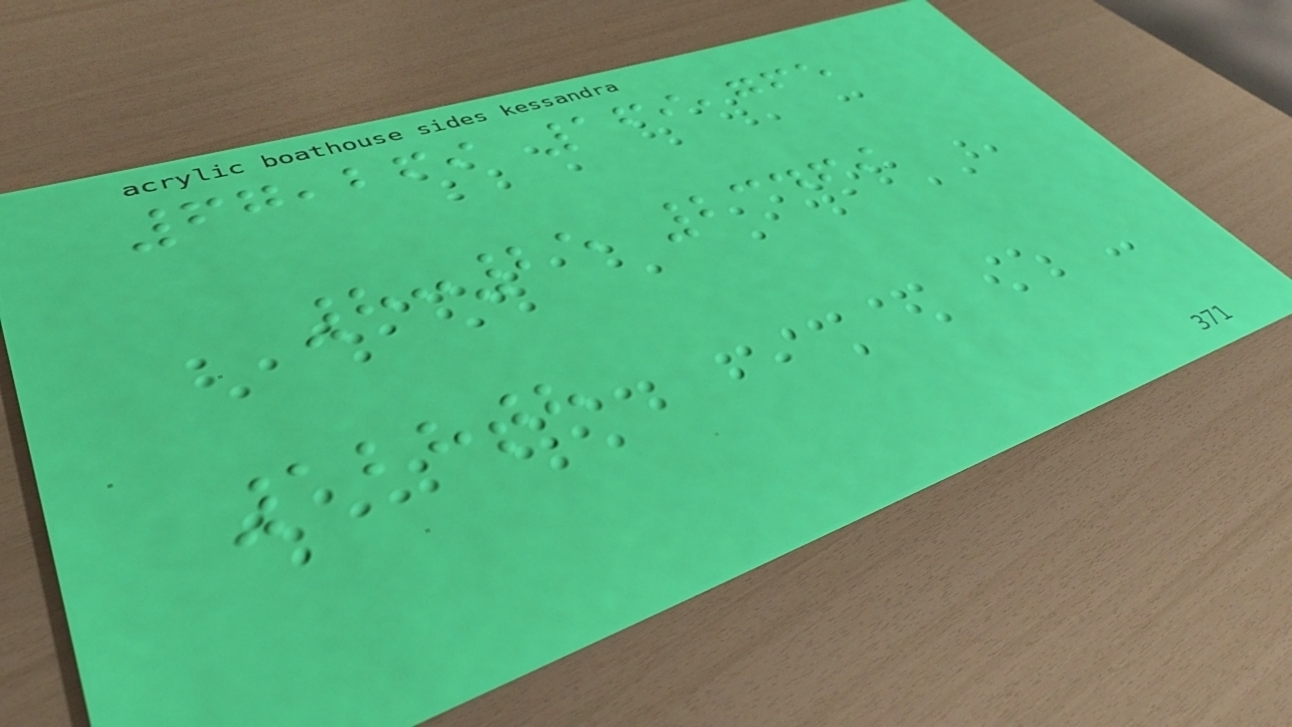67,269 169,765
8:25 23469
128th
